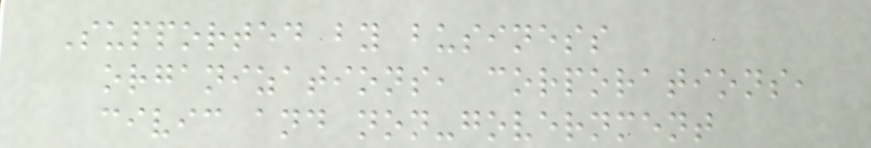Supported by business
organizations, corporations,
civic and non-government
